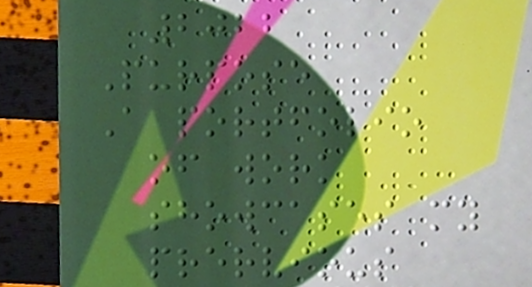2022
Purpose
A portfolio
of work
showcases my
prervious
